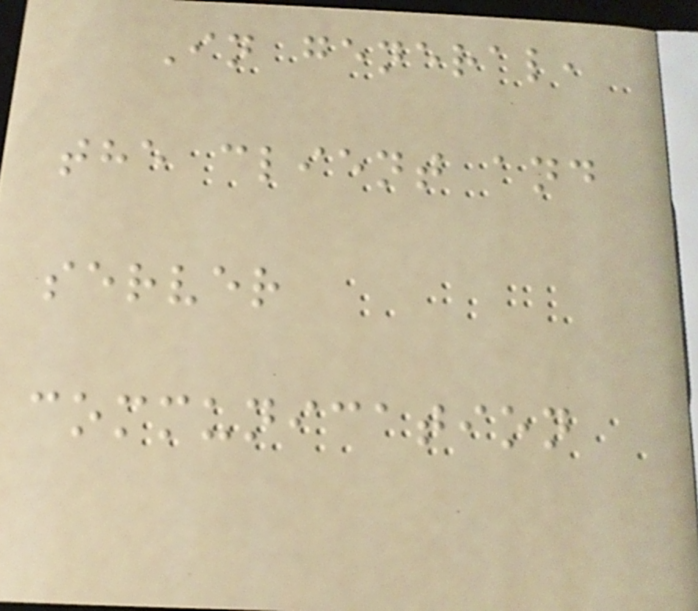In general,
the client and
server
communication
